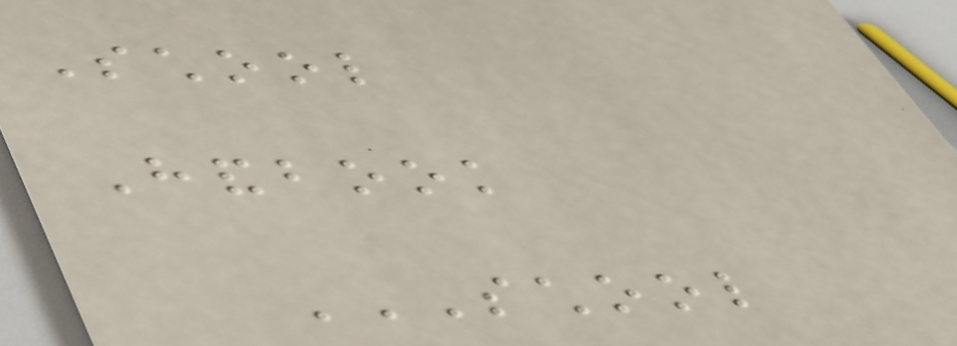School
Handbook
SCHOOL
